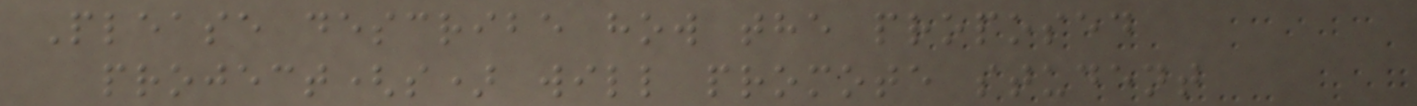Please describe how the proposed
project(s) will promote student
